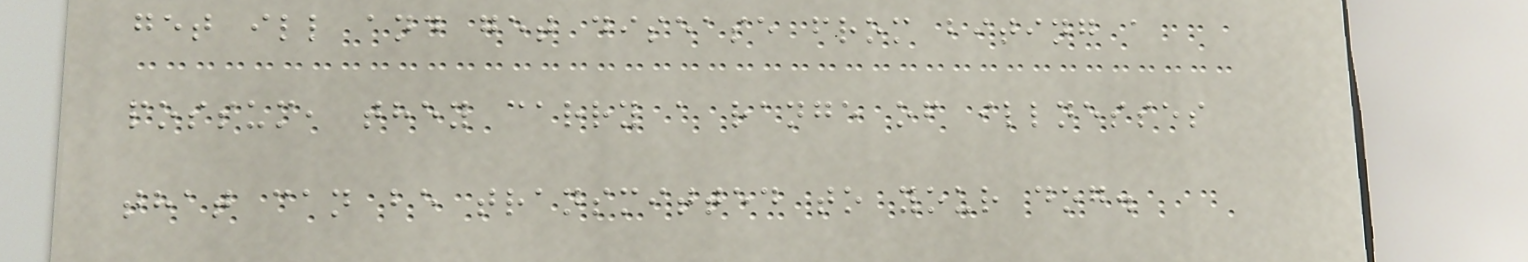get ill and get disease from biting a
possum, they carry a range of illnesses
that can be transmitted to your dog.
